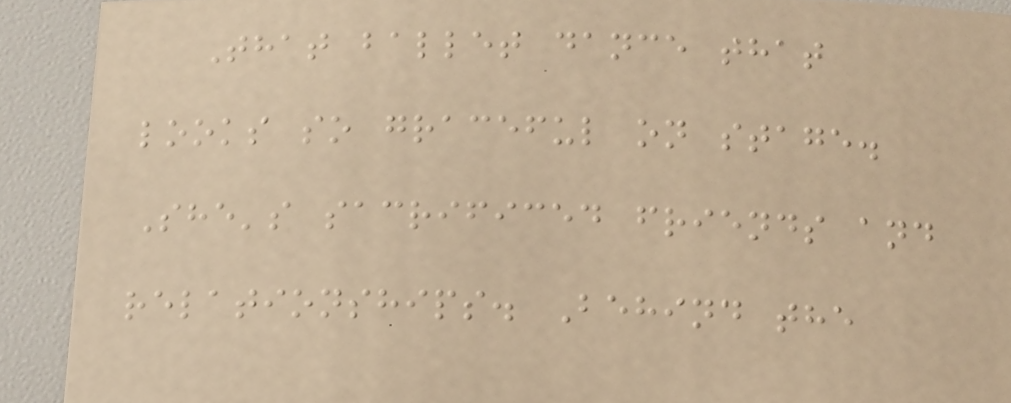That ballet dance that
looks so graceful on stage.
She's sacrificed friends and
relationships. Behind the
